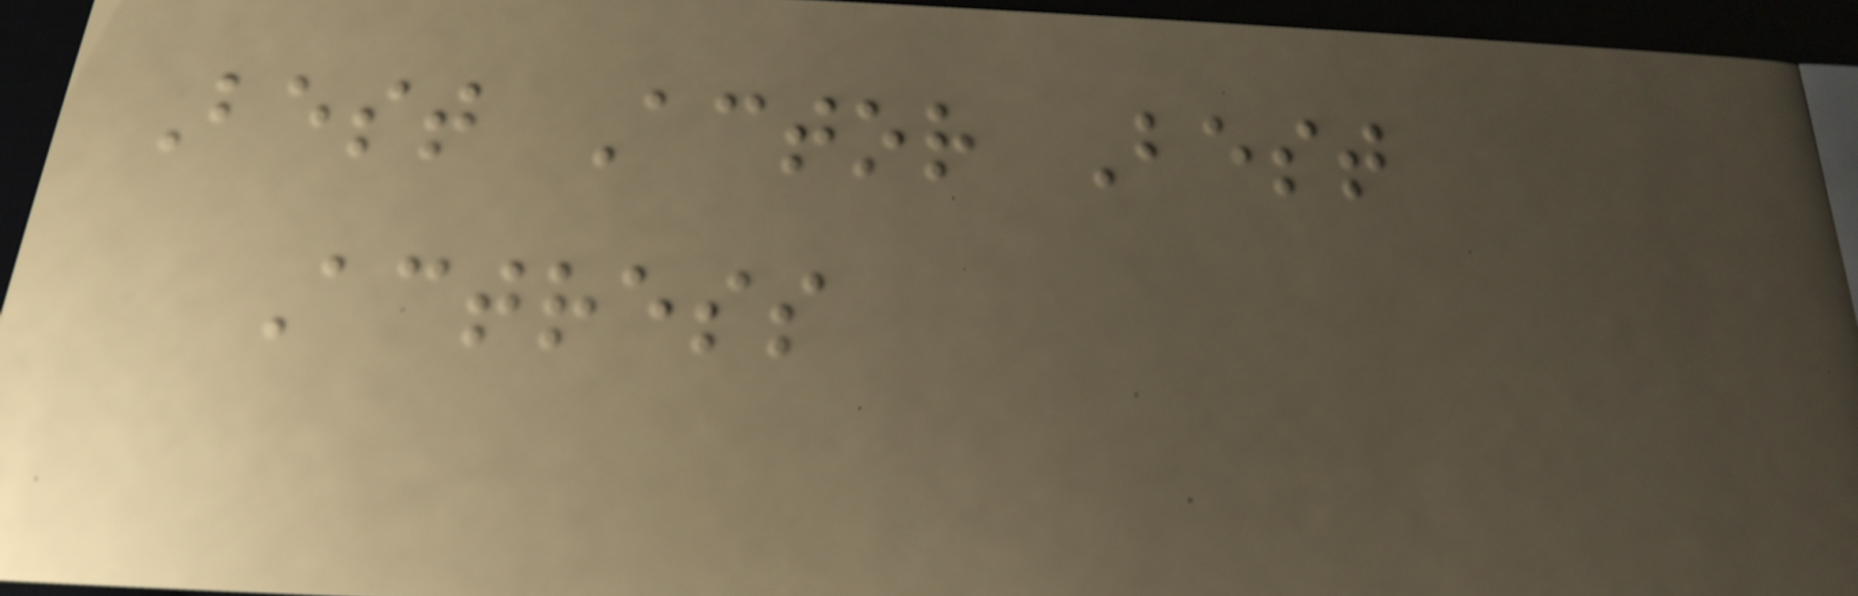Best Actor Best
Actress
